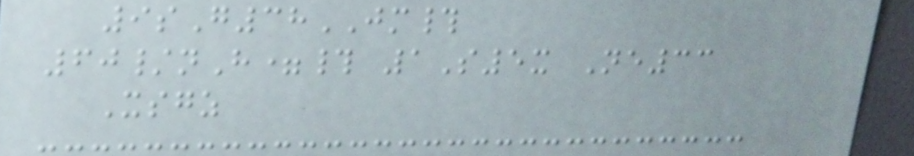9sG38JM#
60/nH=# 1S5x Ne33
Xsgz
